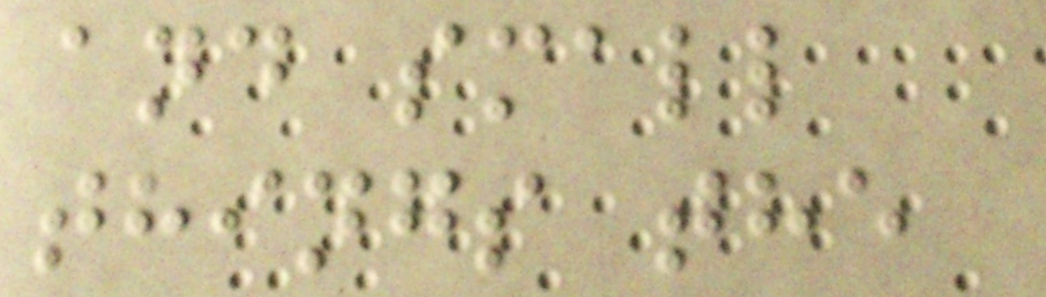and small
things the
